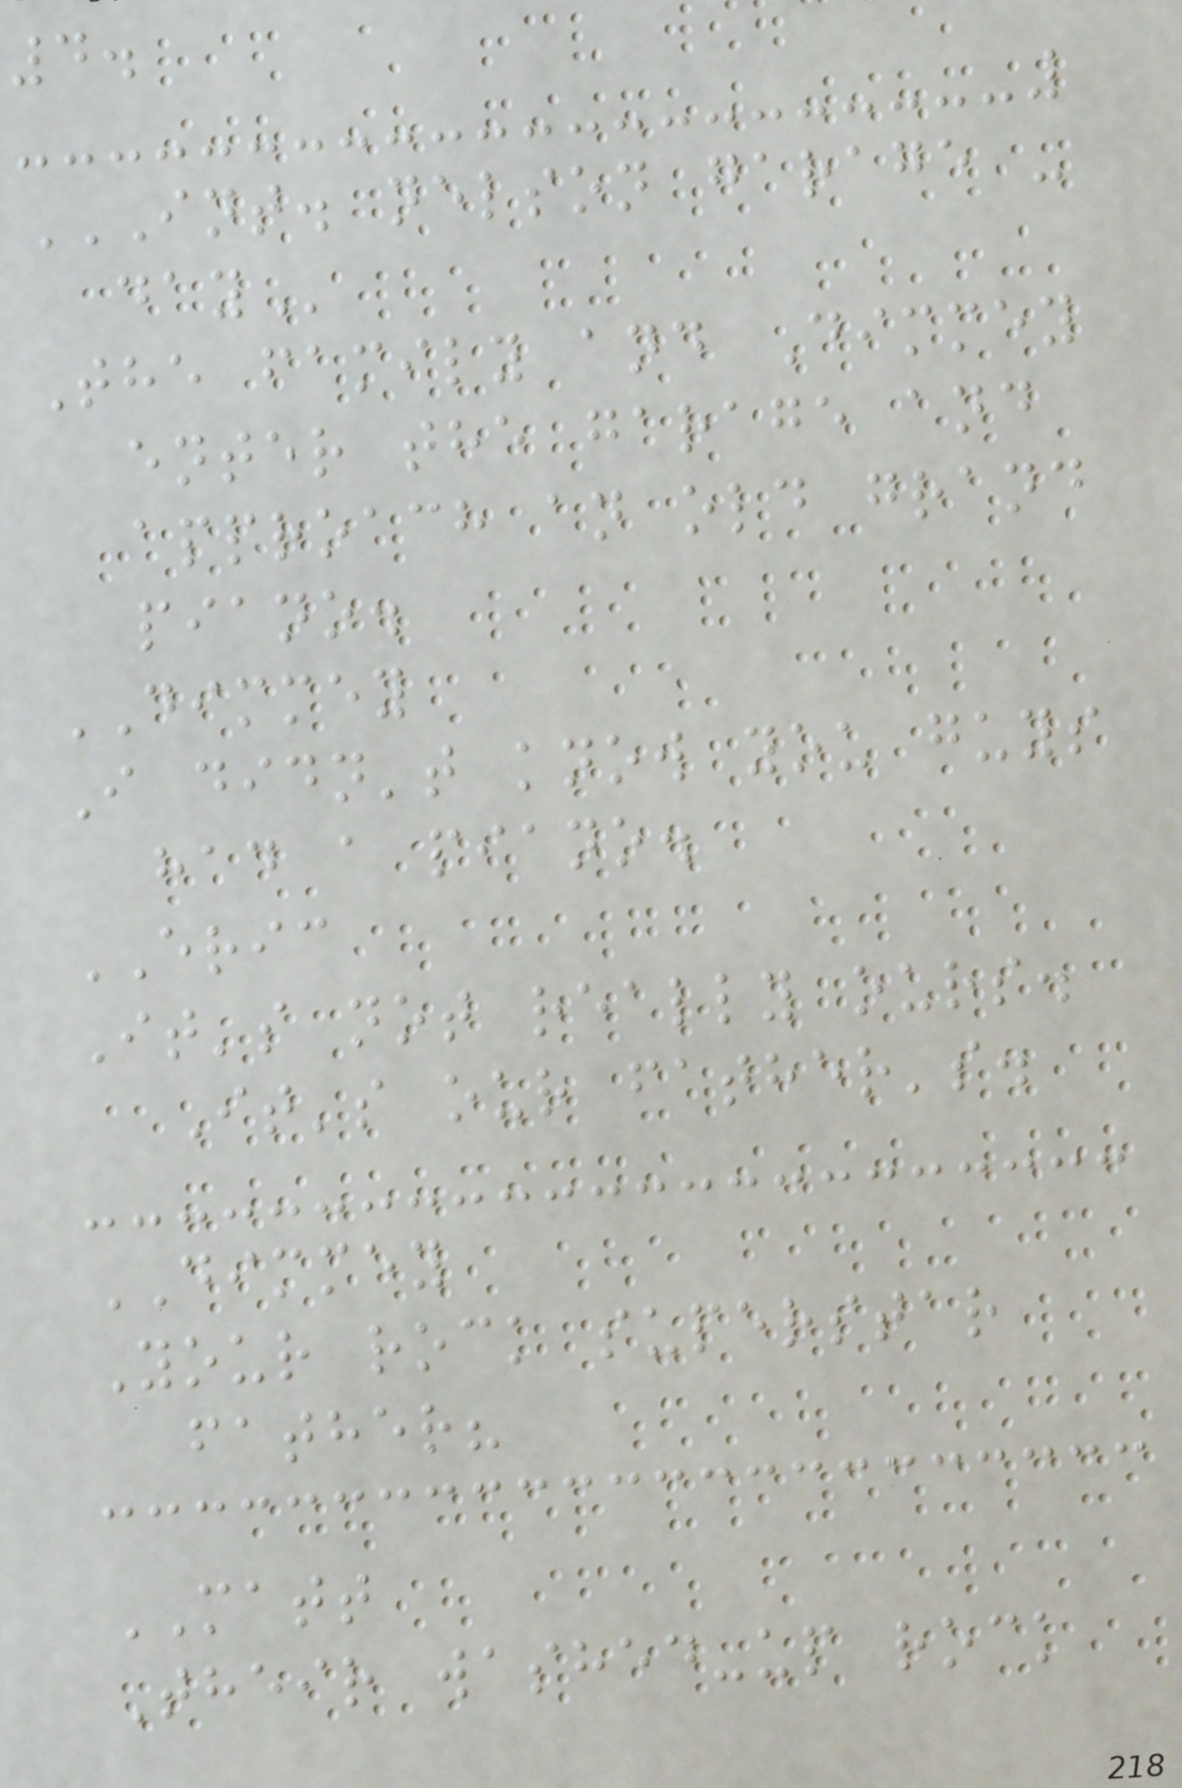4.
INT. NELSON GARAGE -
DAY
The family and Dimmey
enter the garage and
approach an old grand
piano.
DIMMEY
I didn't know you guys
had a piano.
ERIC
It's not really ours.
It's our father's.
DIMMEY
Your rock superstar
father?
MATT
Their washed-up rock
